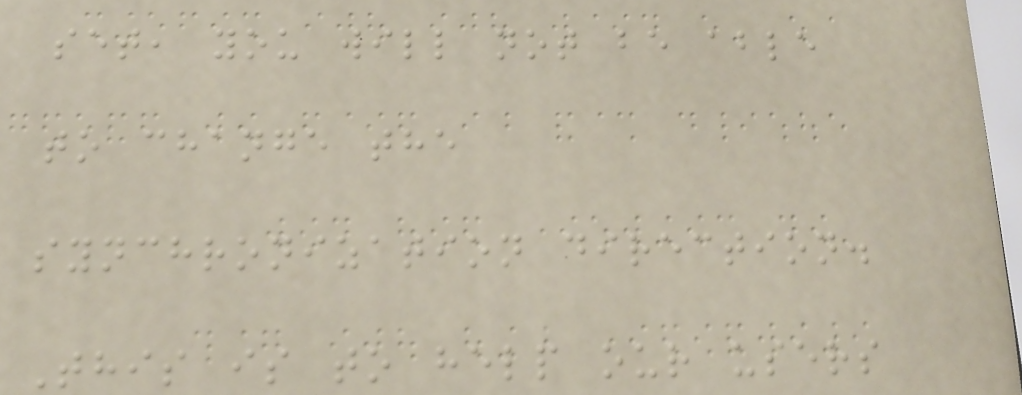set, you will not be able
to change the
synchronization direction.
This is to help our users
